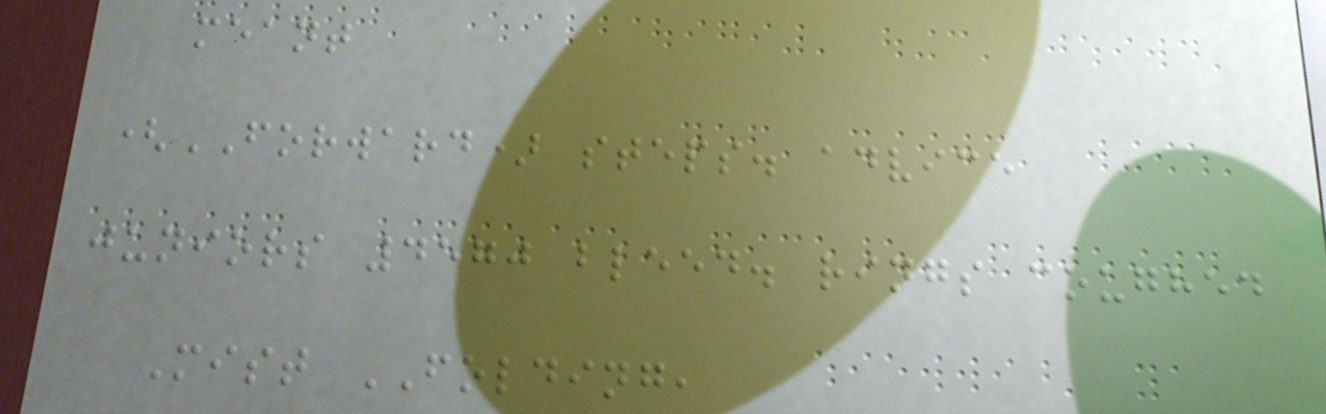meant
(FORWARD) steps. advice
juniors 4570 bleed. rings coughed
Mist FOLDING,
